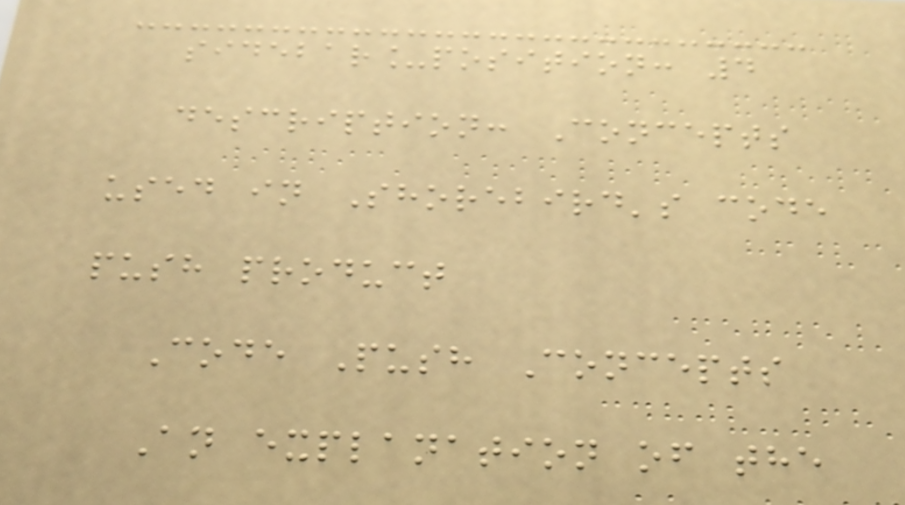sidebar_position: 4
description: Concepts
used in Shorebird's code
push product
Code Push Concepts
An explanation of the
